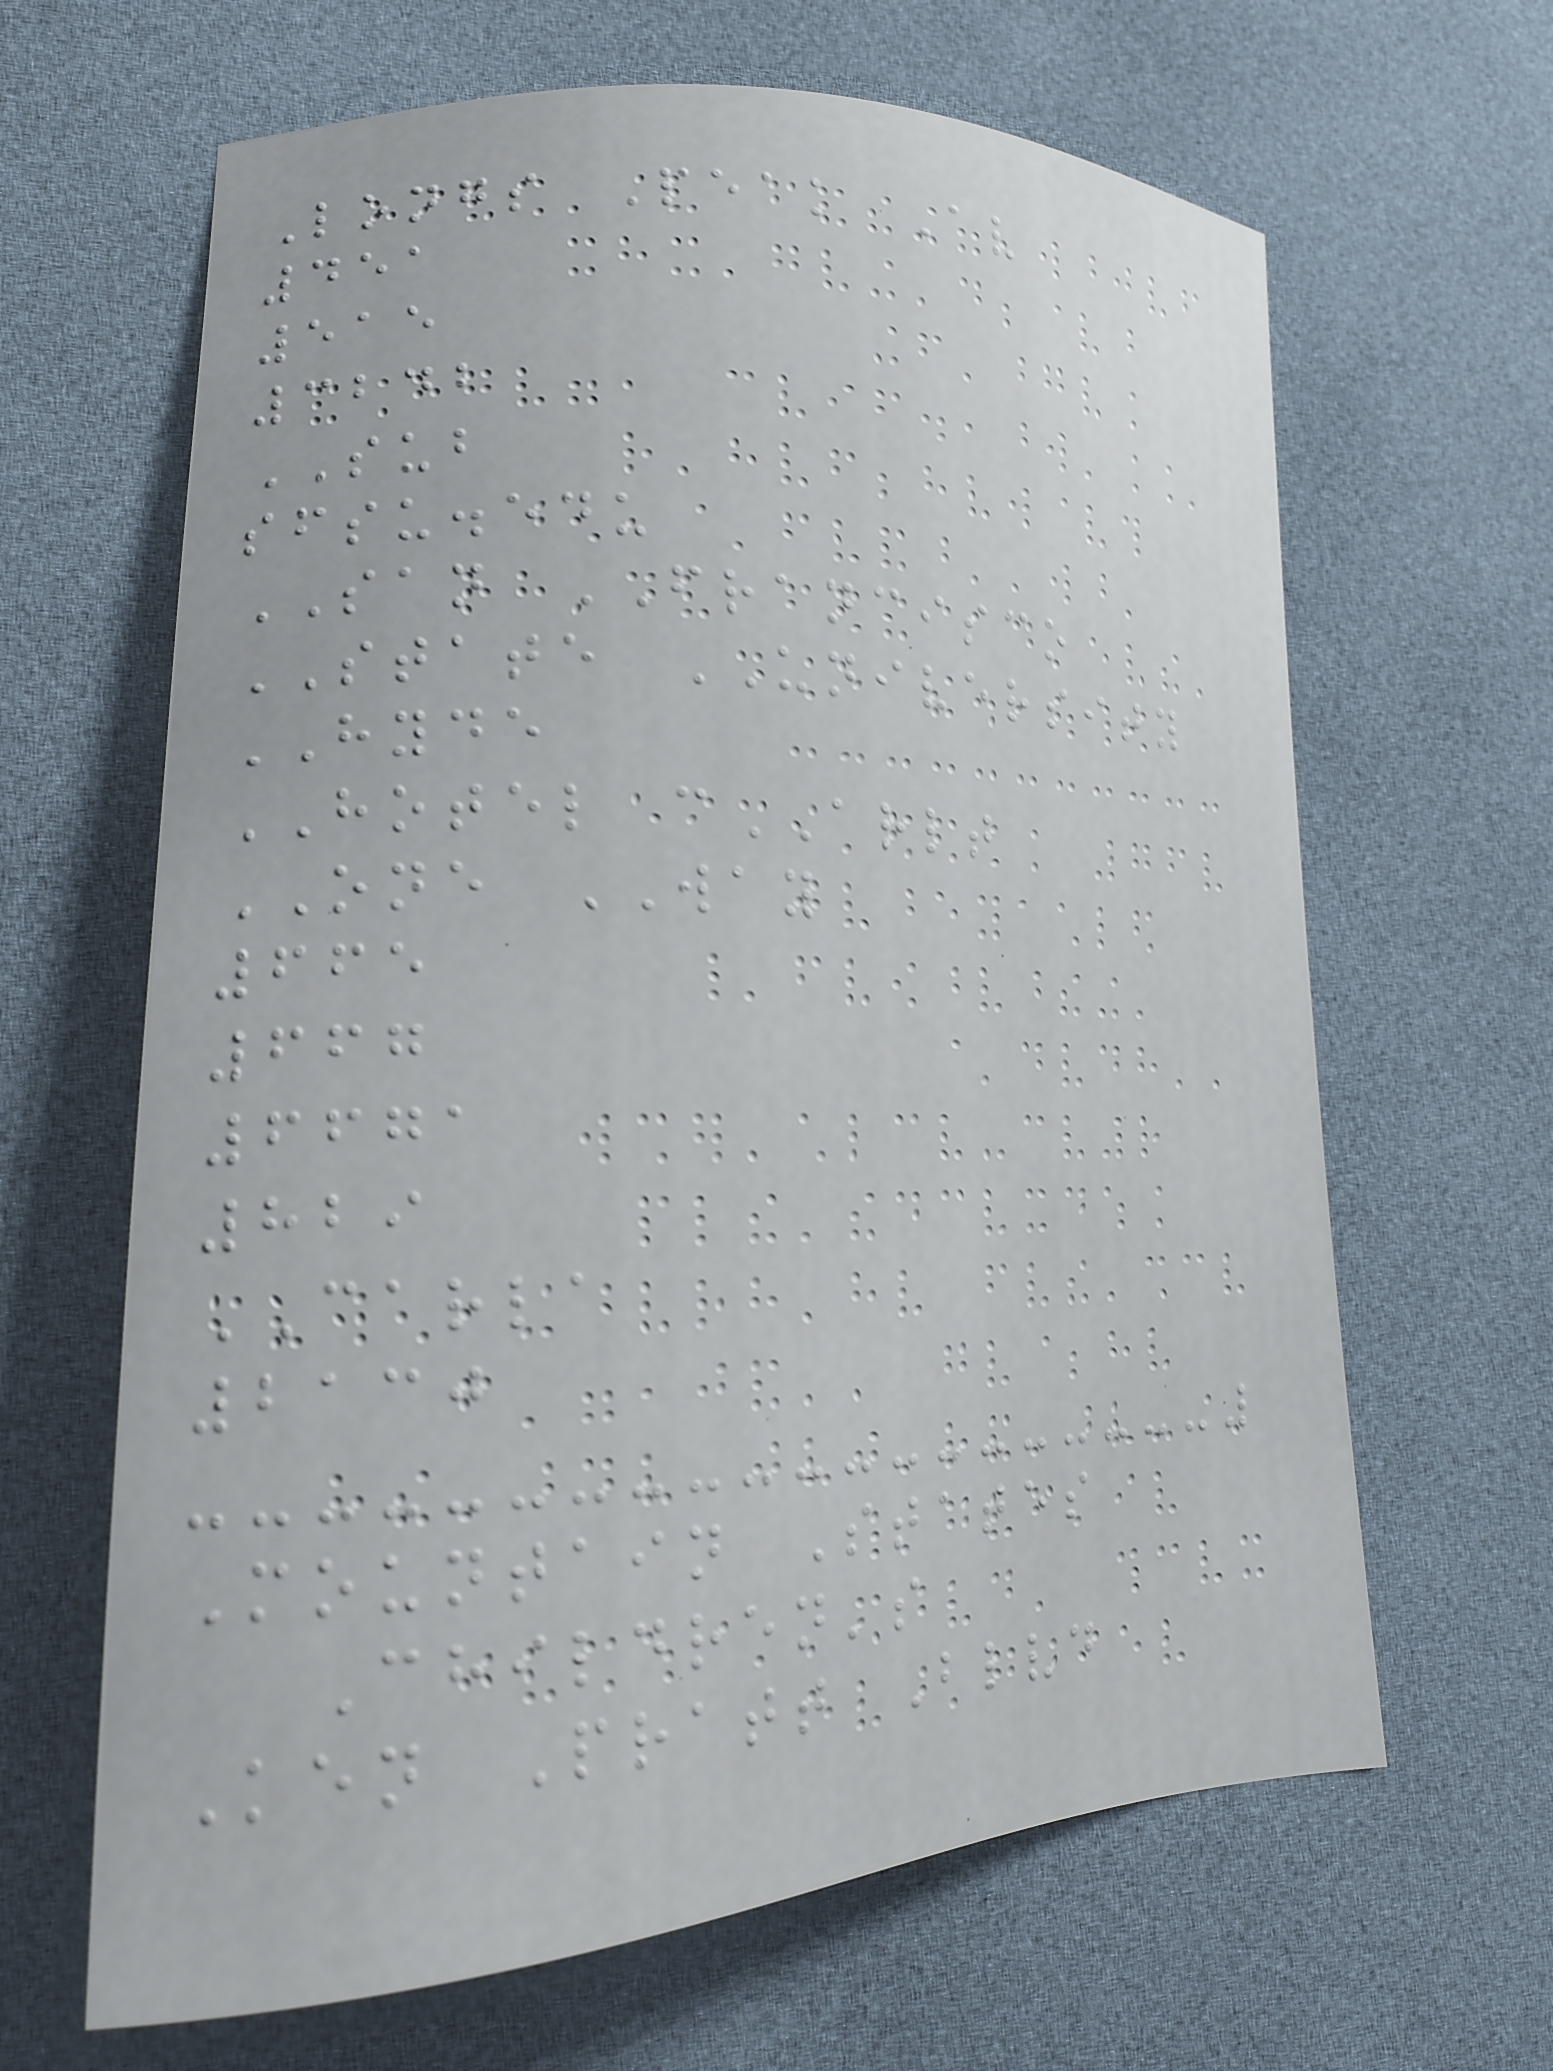Longs Peak Av
451
515
3242
SUB
sfsu.edu
SAN FRANCISCO
STATE UNIVERSITY
HYDE
HOTEL cARLT
ONE WAY
665
667
6671
829
CARLA
2130
Mountain States
Children's
Ken Pratt Blvd
